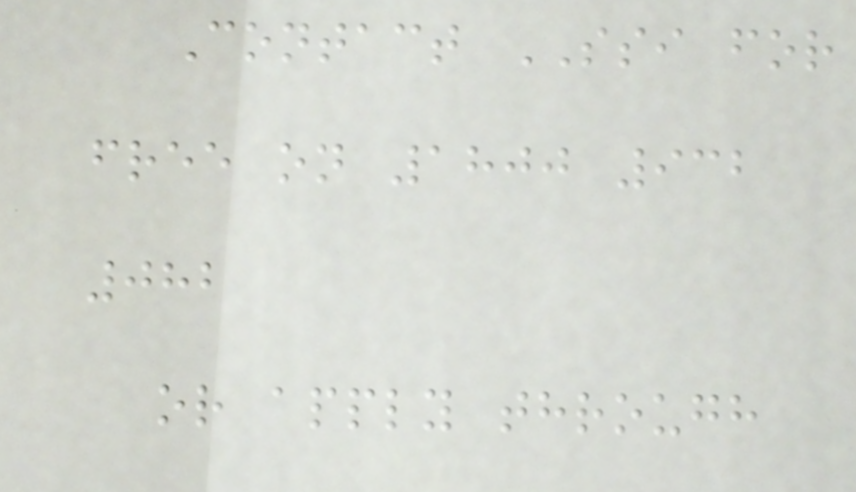Contact SSI for
free on 1800 932
082
or apply through
